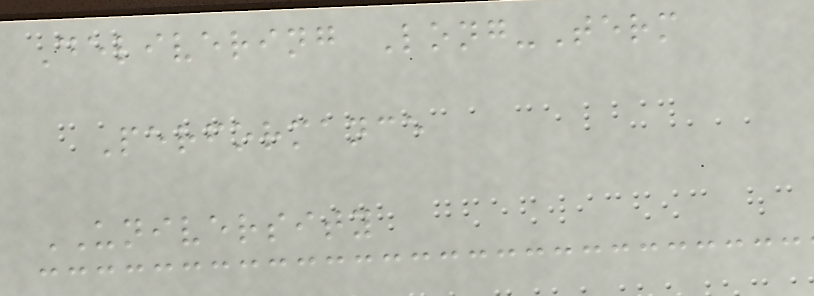Delivering Long-Term
Performance
UNIVERSITY
